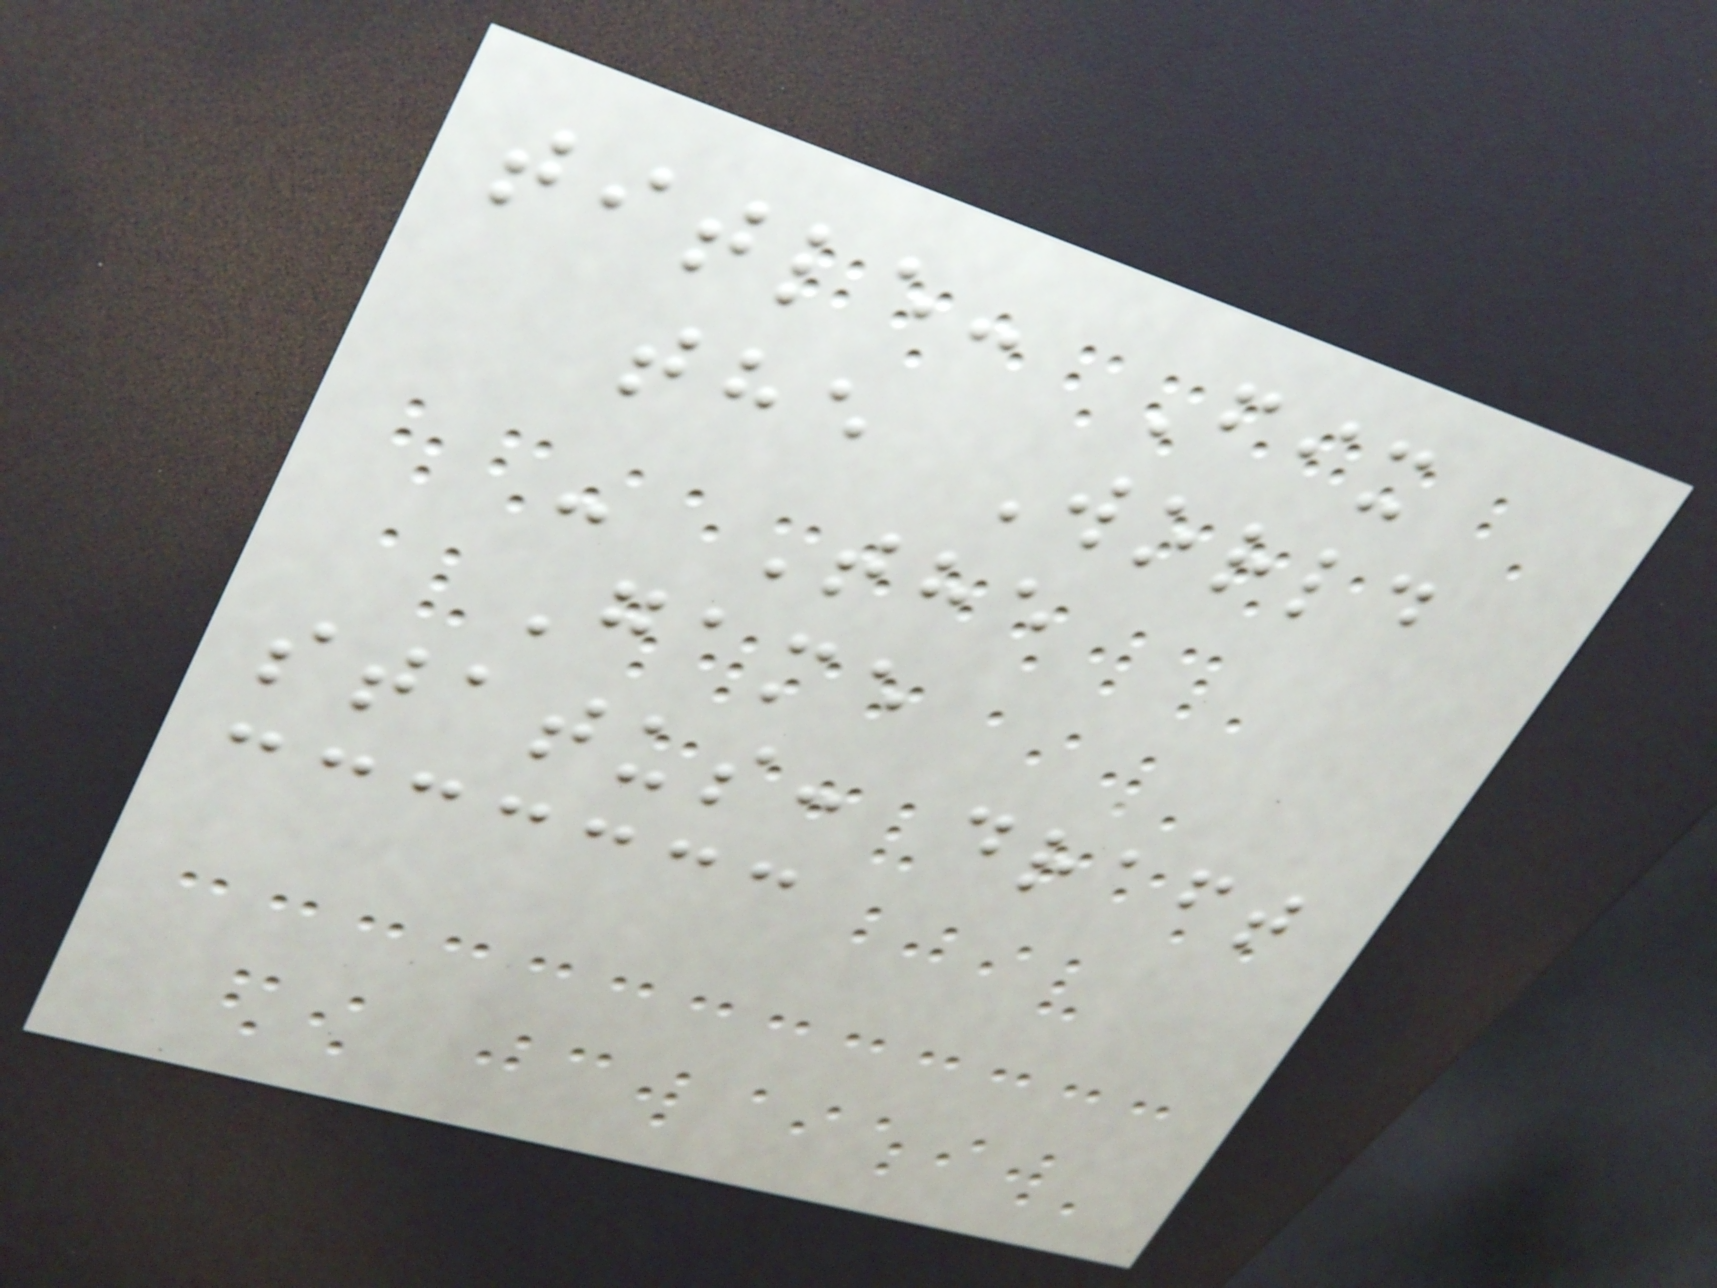title: Fix
the World
- The
Game
status: draft
